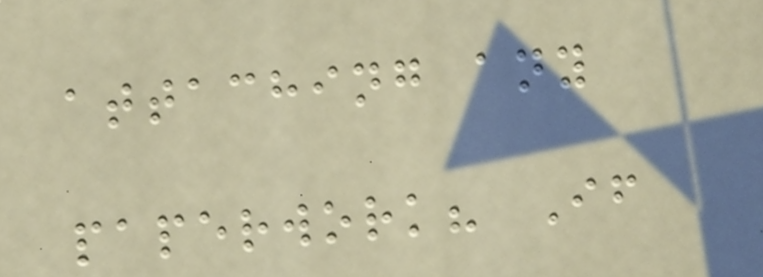attaching any
paperwork? If
